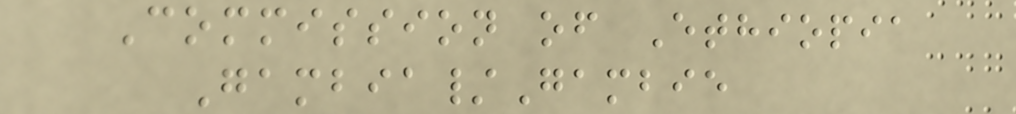Commission of Ethiopia
Gambia/Gambie
